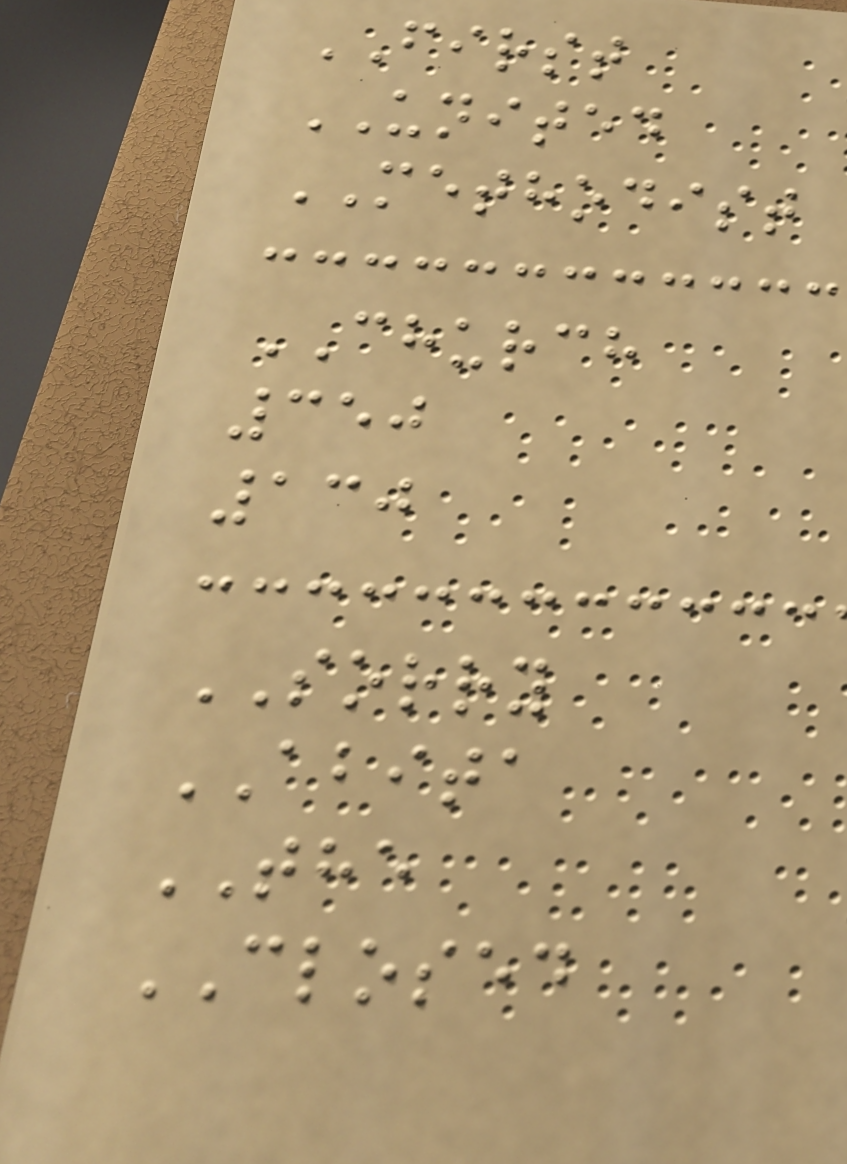FIRST
UNITED
METHODIST
CHURCH
350
130
SORRY
ABITA
THE
CLOSED
